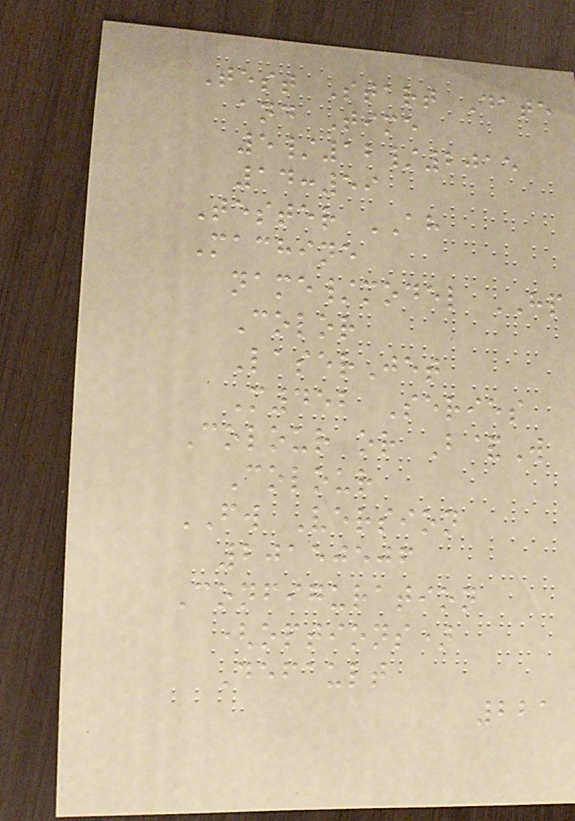Test Start Date
and Time
5/12/2015
14:59
Tester AH
Machine
name/model HP
Color
LaserJet
M452 Series
Colour or B&W
Colour
FW Version
20150506
Configuration
(options)
Default
221
